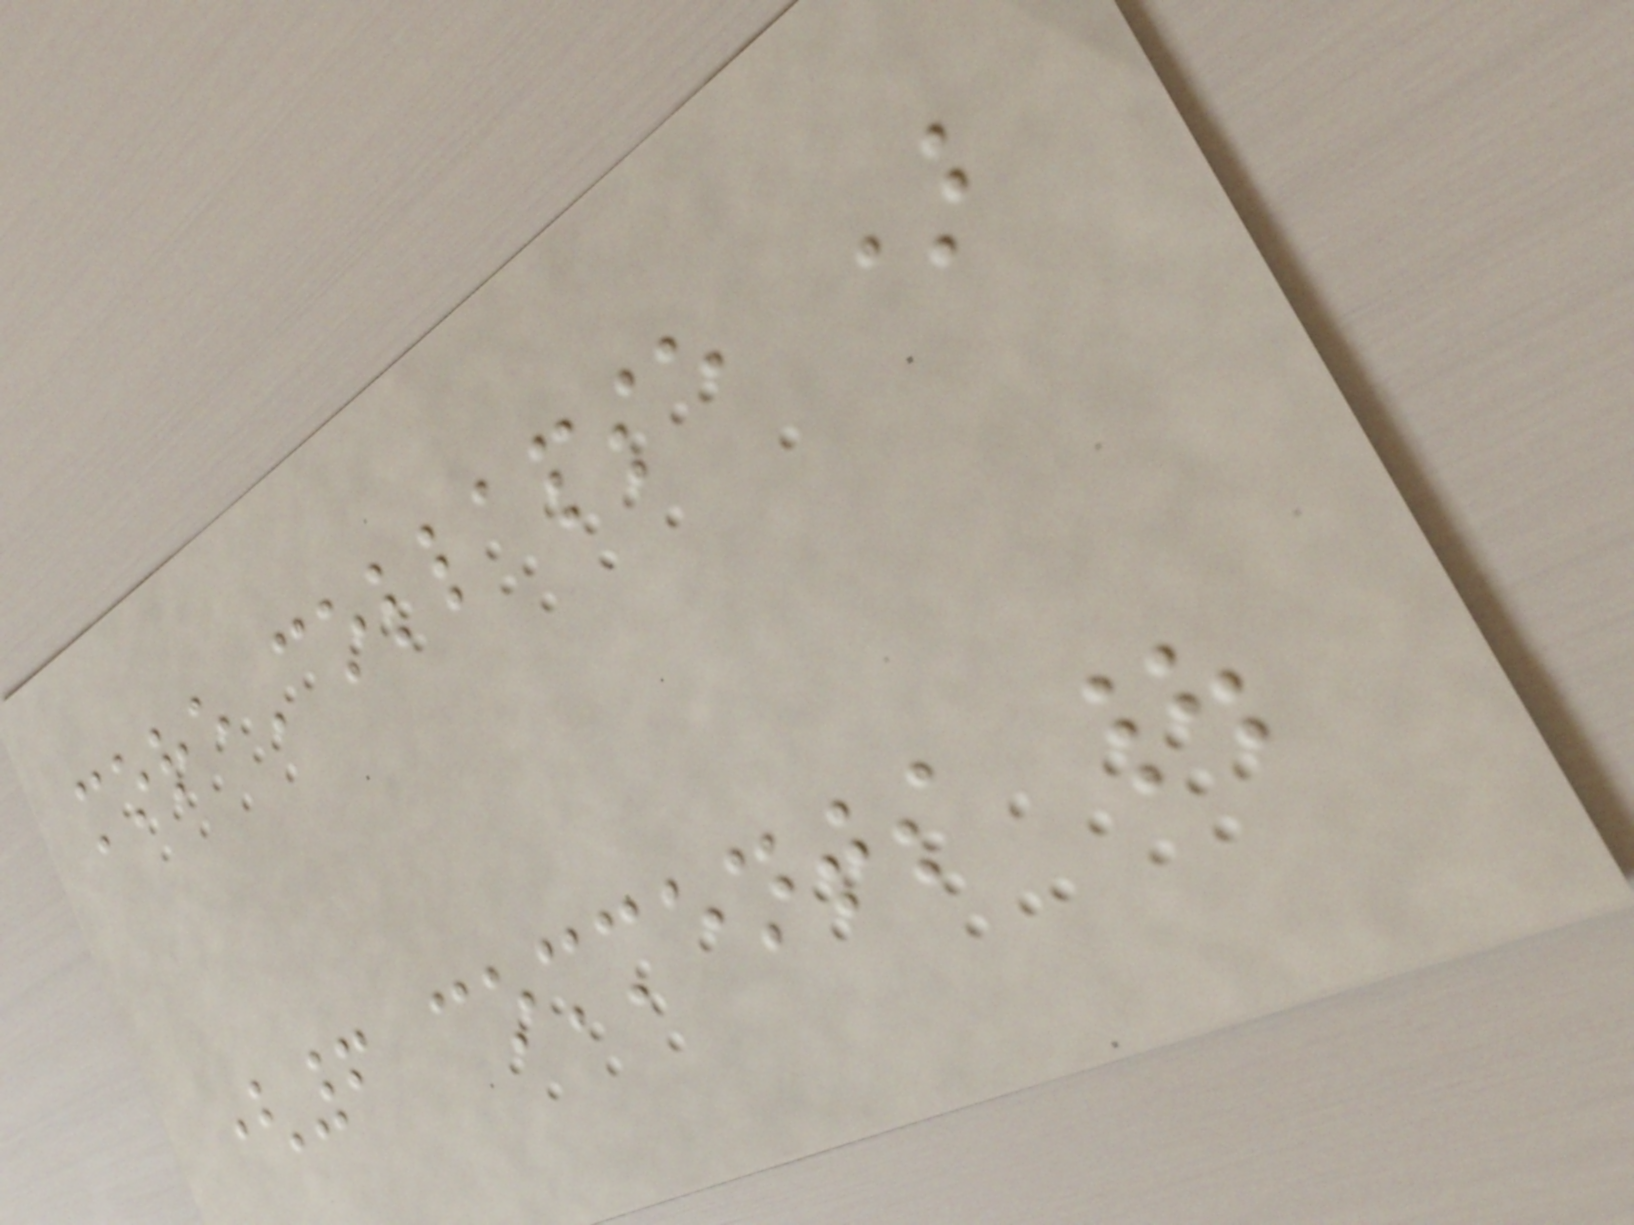moreCollapse )
(6 comments |
